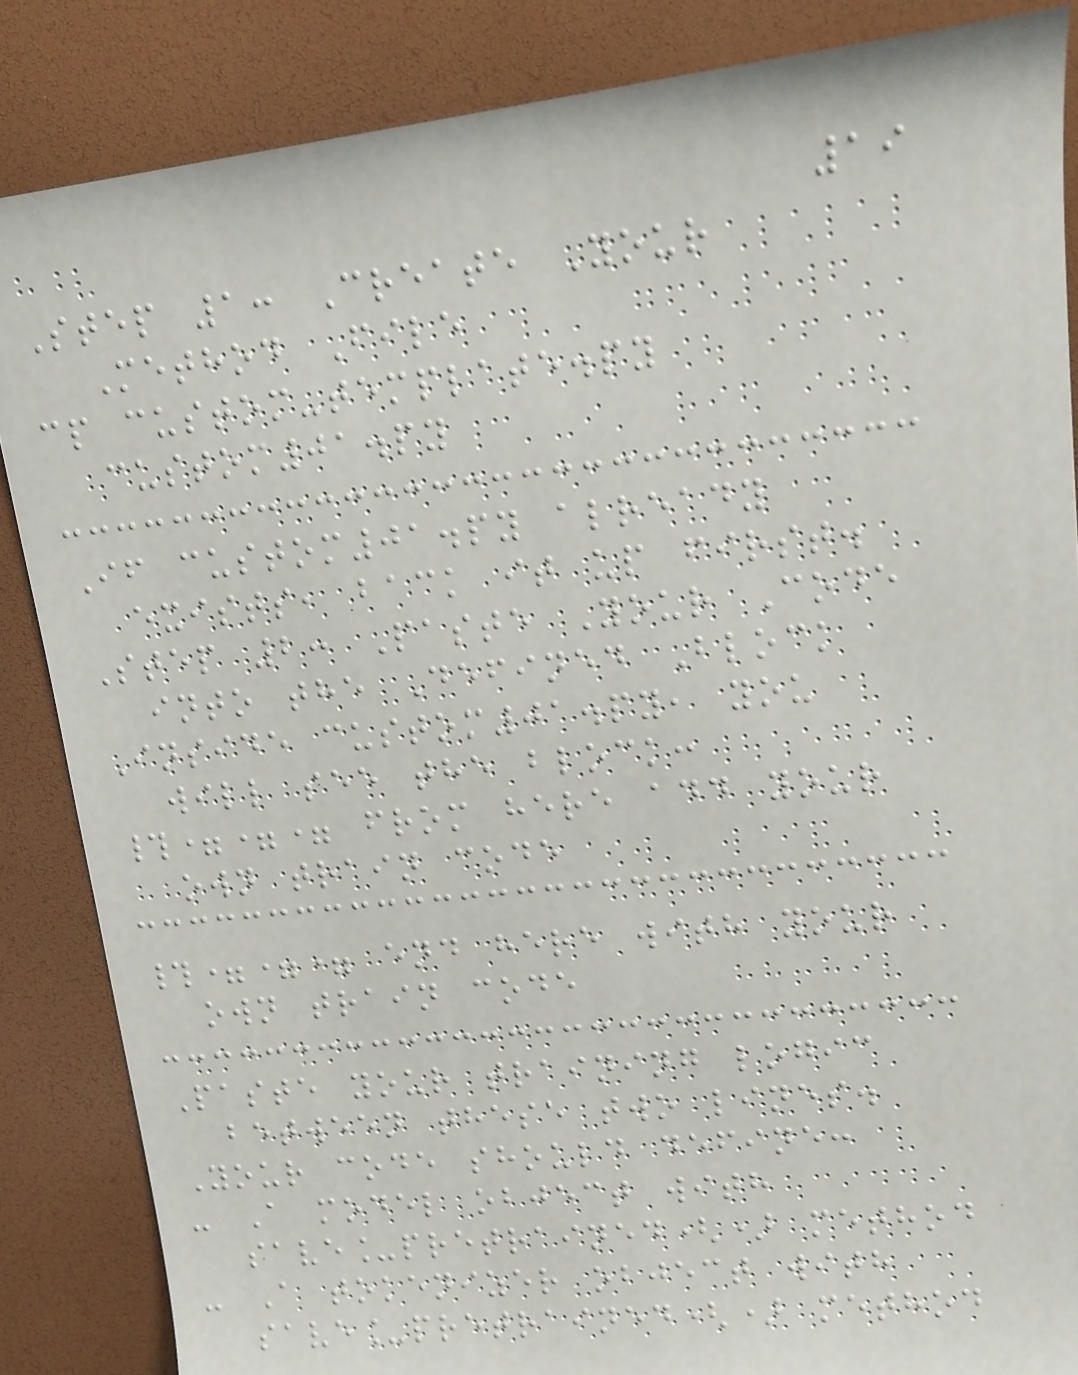19
Step 1: Create Your
Method File
cp custom-template.py
custom01.py
If custom01.py already
exists, back it up first.
Step 2: Paste Your Code
into the Defined Block
Inside custom01.py, you
will see the block:
#=== from here add your
own train code
#=== end here with your
own train code
Paste your training logic
between these two lines.
Your code should define:
- A model object with
save_pretrained() method
- A tokenizer object with
save_pretrained() method
